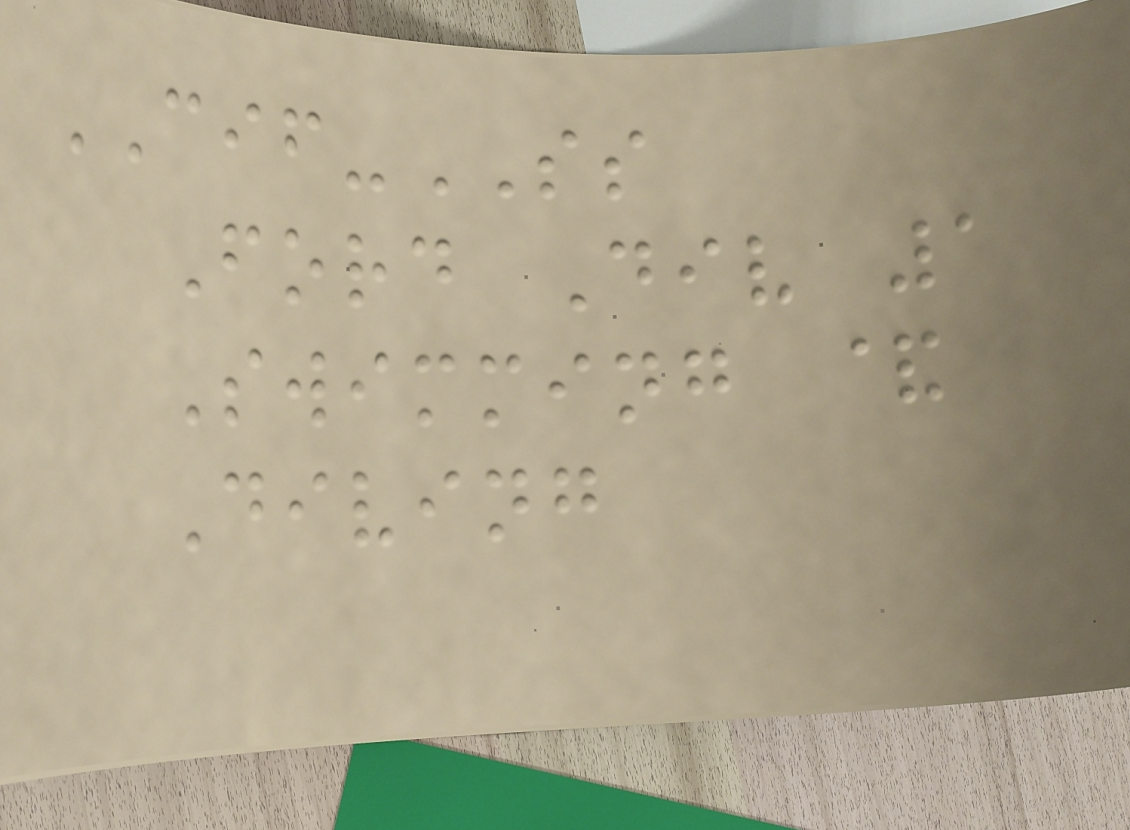CIF-SS
Ford Div 1
Swimming &
Diving
